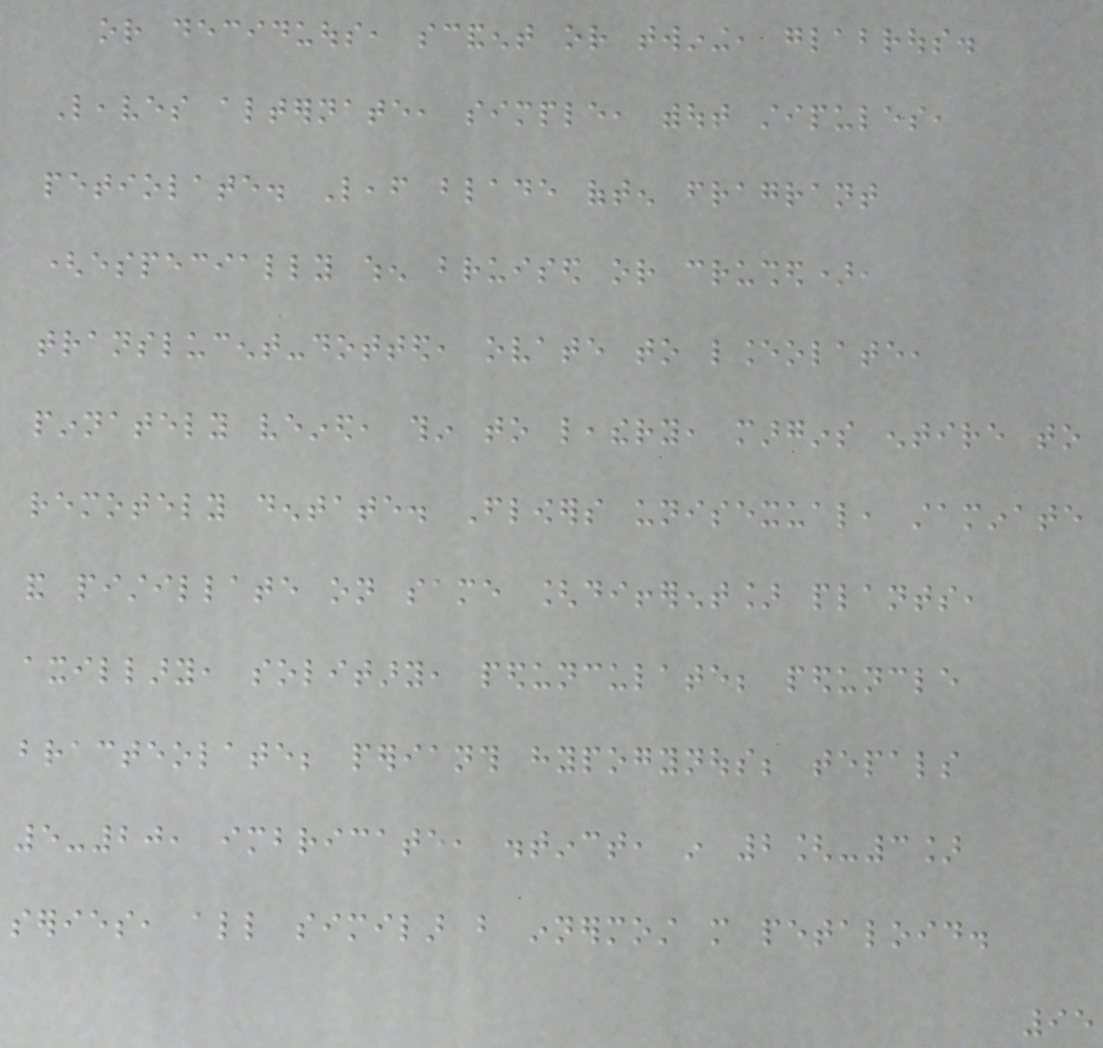or deciduous, scandent or twining, glabrous.
Leaves alternate, simple, without stipules,
petiolate. Leaf blade often fragrant
(especially when bruised or crushed),
translucent-dotted, ovate to lanceolate,
pinnately veined, thin to leathery, margins entire to
remotely dentate. Flowers unisexual, staminate
and pistillate on same [different] plants,
axillary, solitary, pedunculate; peduncle
bracteolate; perianth hypogynous; tepals
5-20, imbricate, distinct, in 2[-3]
series, all similar but innermost more petaloid.
95
